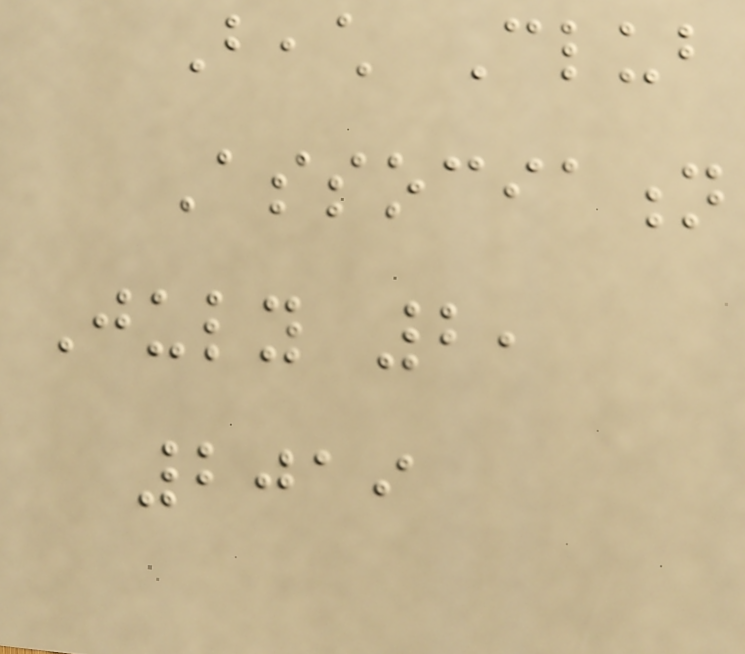Beach Club
Association
July 2,
2019
